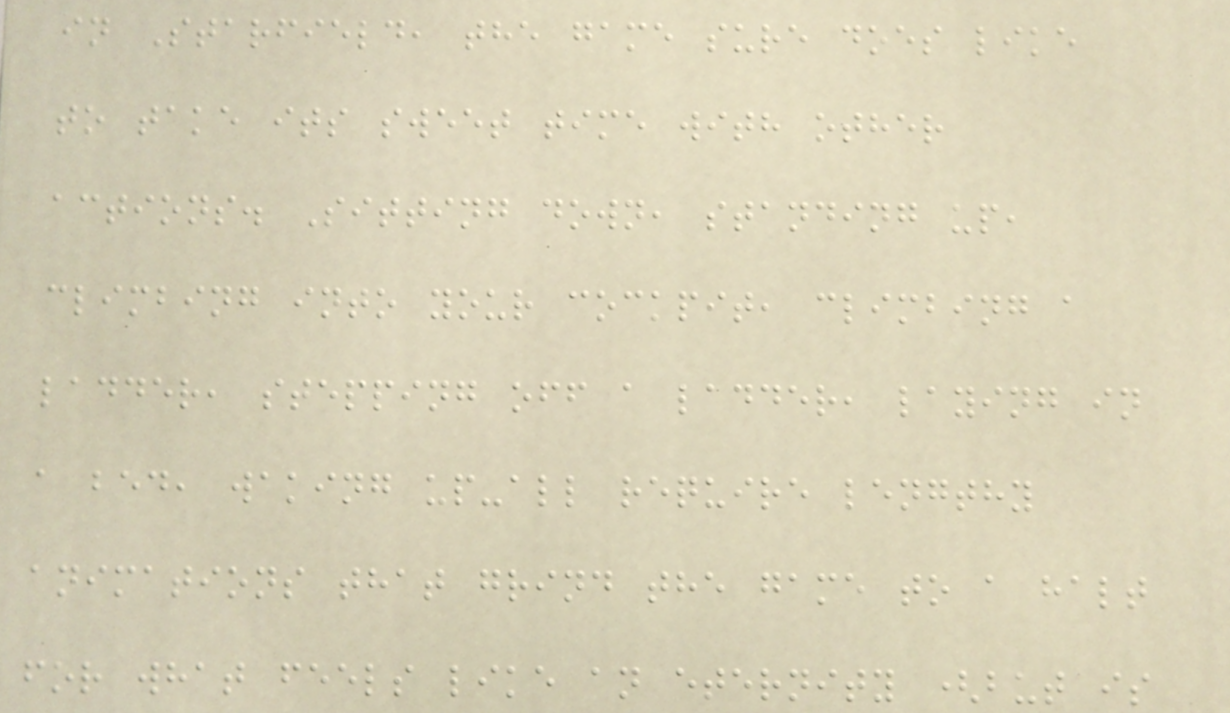in Starfield, the game sure does like
to take its sweet time with other
actions. Sitting down, standing up,
climbing into your cockpit, climbing a
ladder, stepping off a ladder, laying in
a bed, waking up-all require lengthy
animations that grind the game to a halt
for what feels like an eternity (but is
